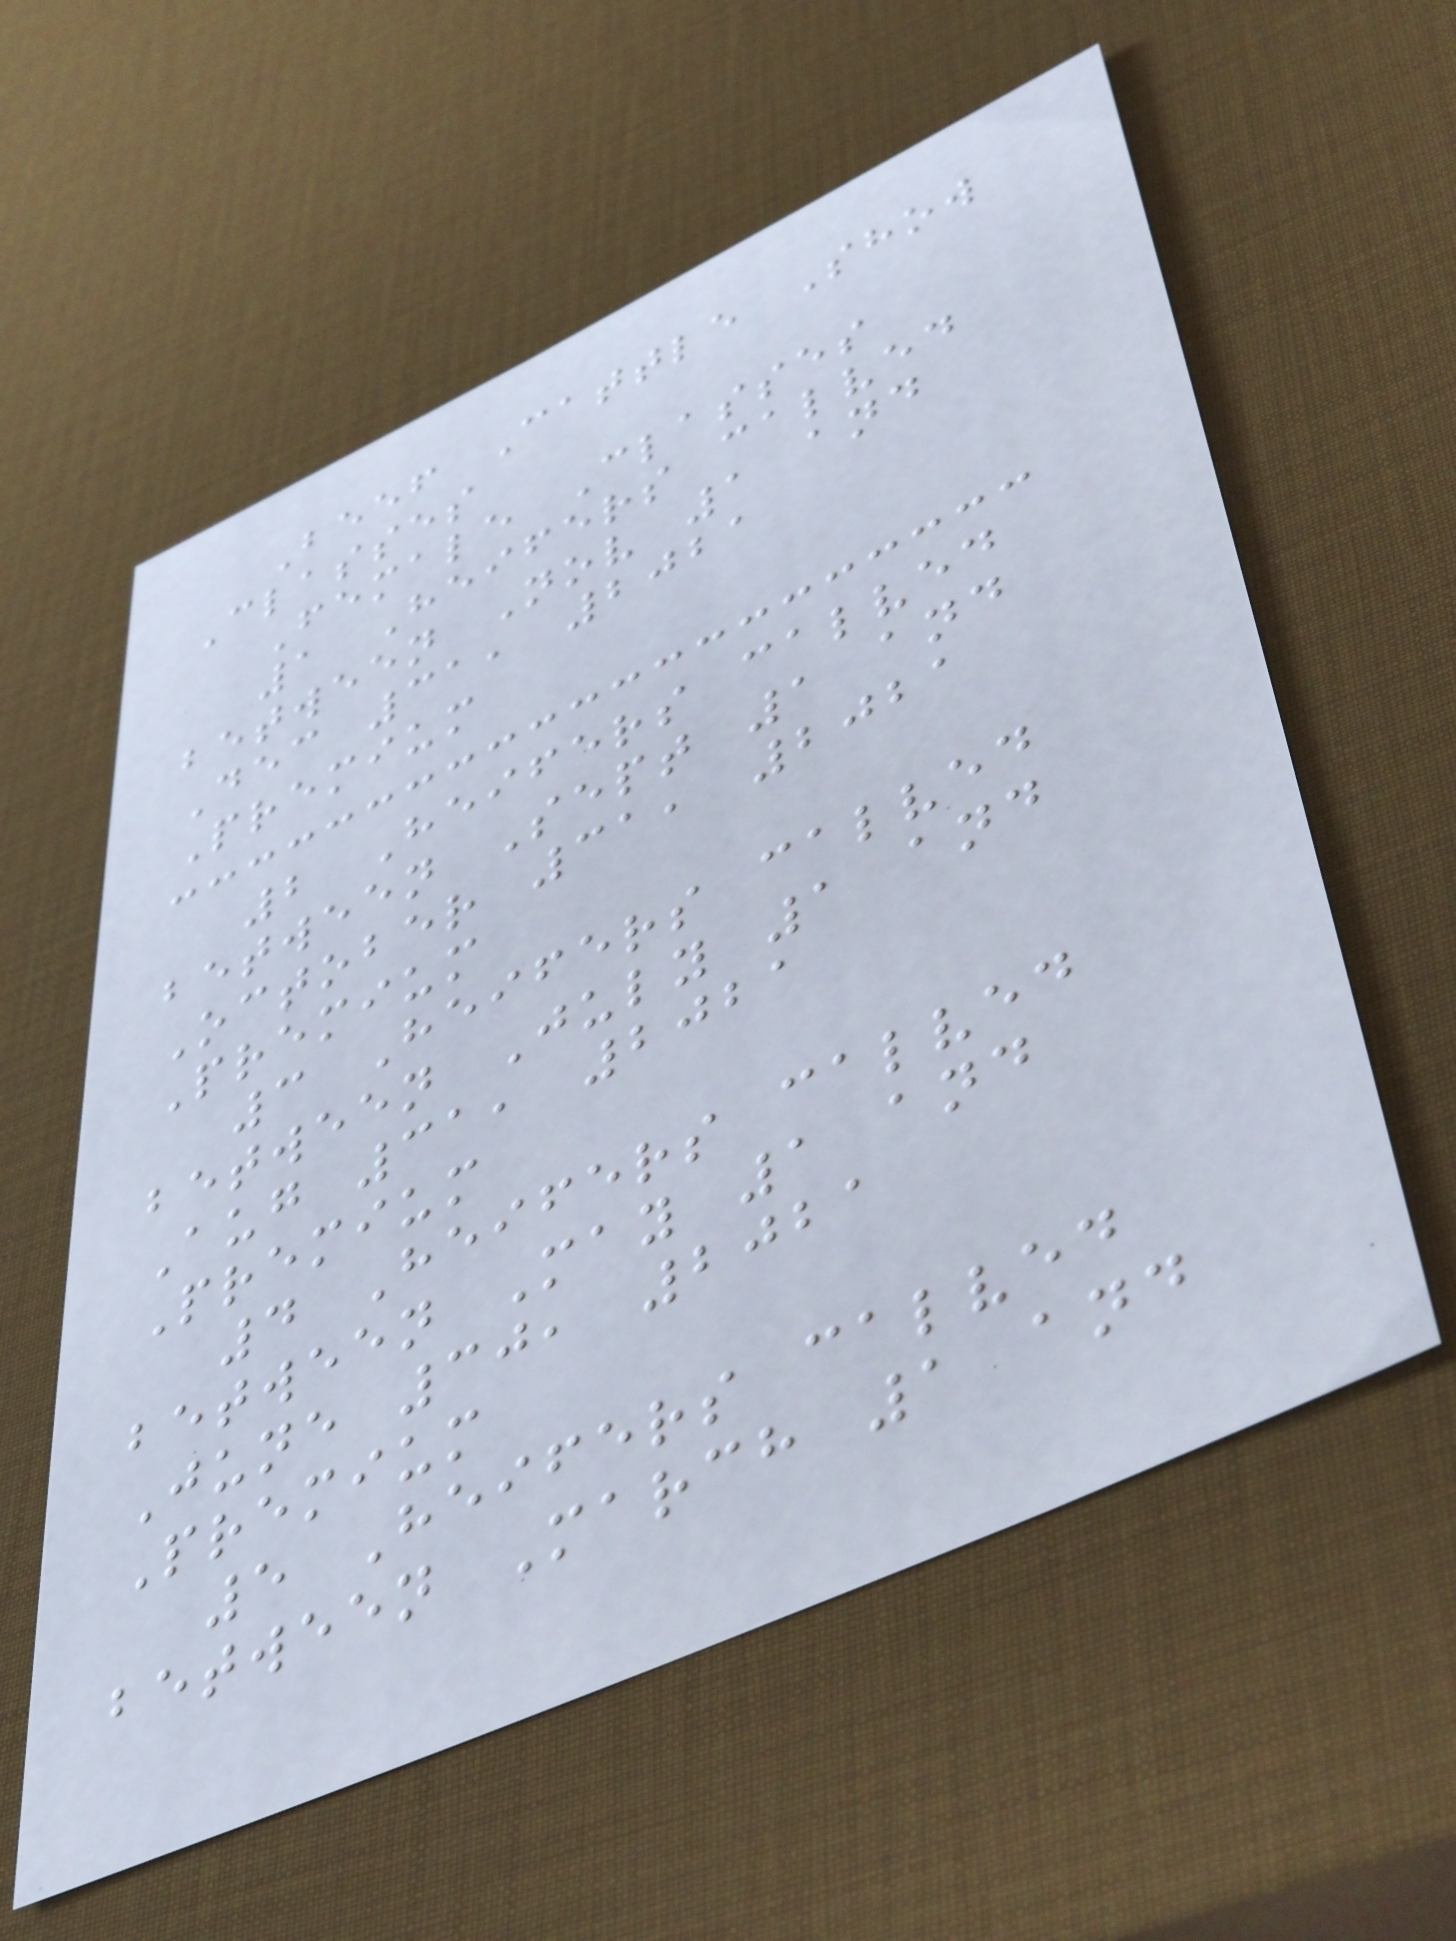Beef Cattle Show
Classes
Female Classes
1 Heifers calved
between Nov 1 and
Dec 31, 2021
Premium
2 Heifers calved
between Sept 1 and
October 31, 2021
Premium
3 Heifers calved
between July 1 and
Aug 31, 2021
Premium
4 Heifers calved
between May 1 and
June 30, 2021
Premium
5 Heifers calved
between March 1 and
